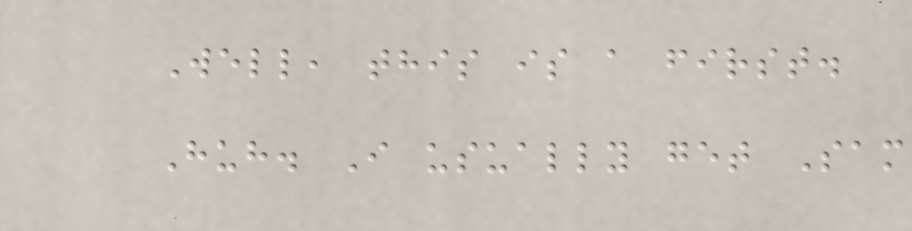Well, this is a first.
Huh. I usually get Sam
